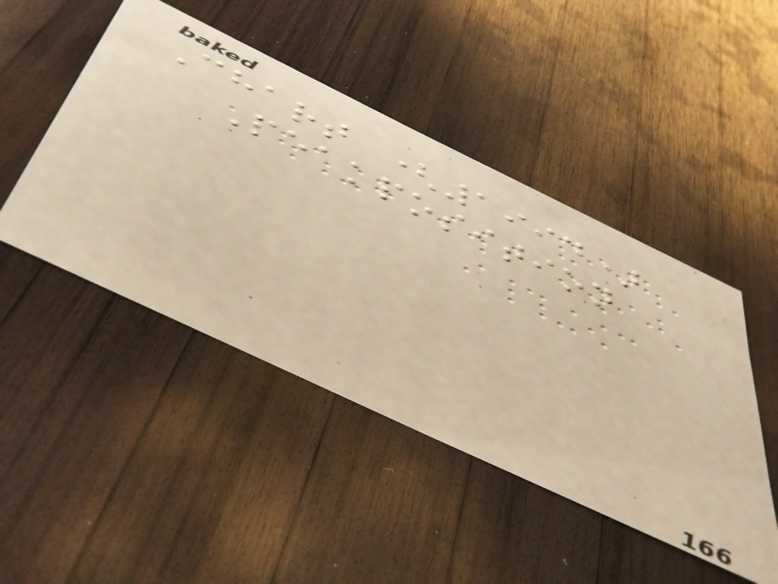Chart (1994)
Peakposition
